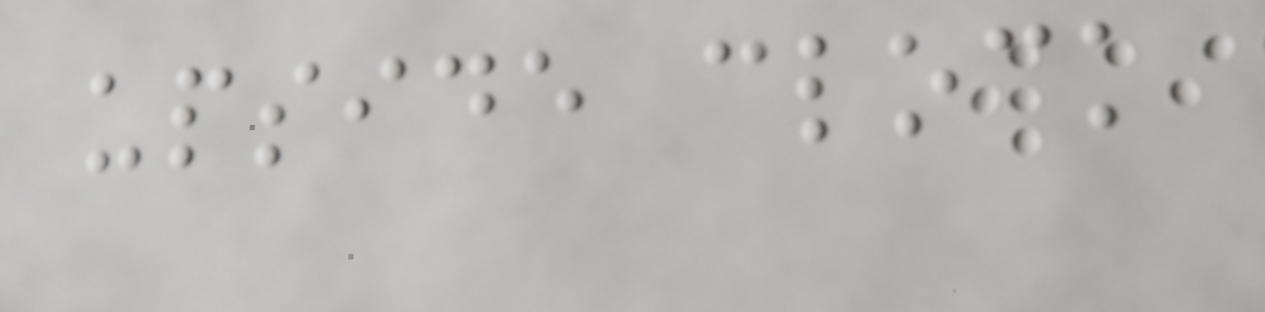upside clock
